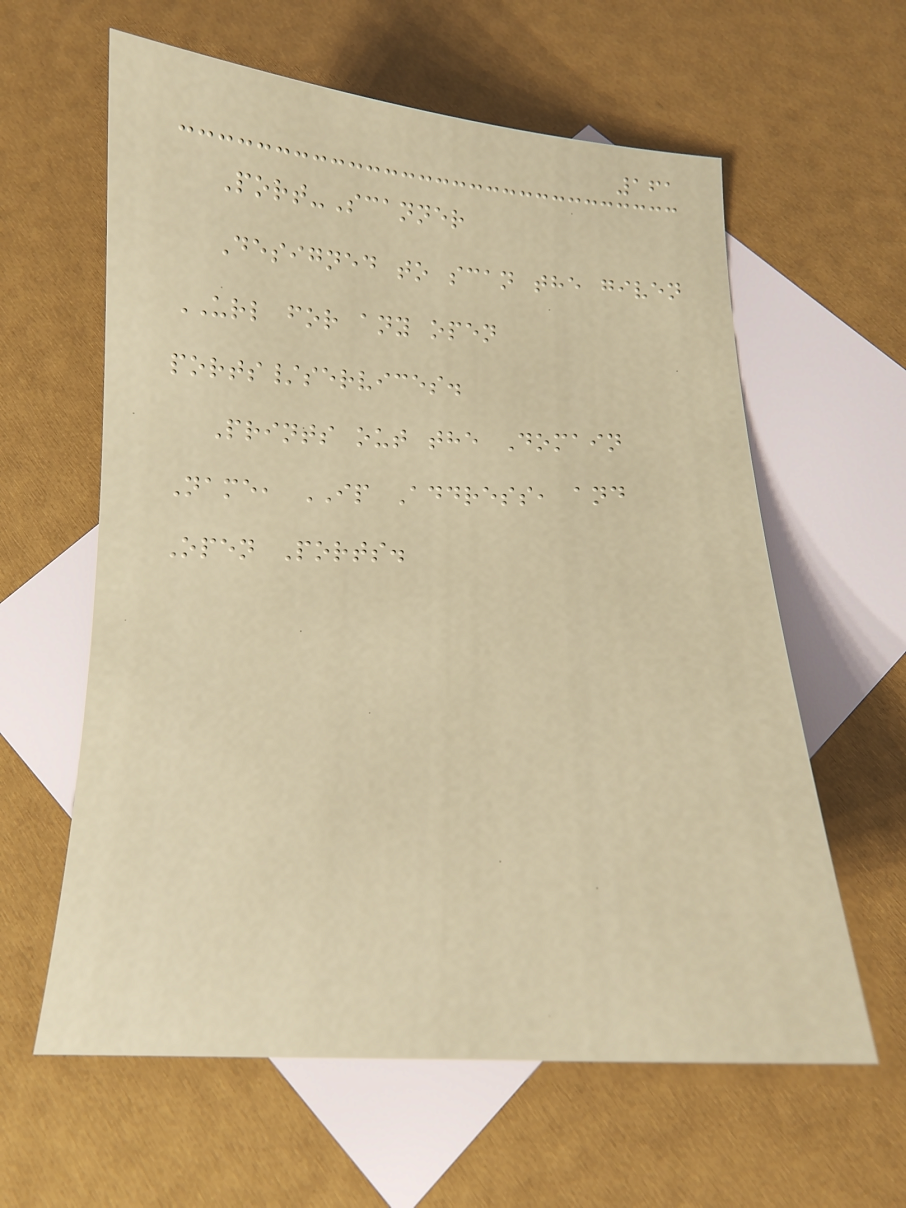161
Port-Scanner
Designed to scan the given
URL for any open
ports/services.
Prints out the Domain
Name, IP Address, and
Open Ports.
